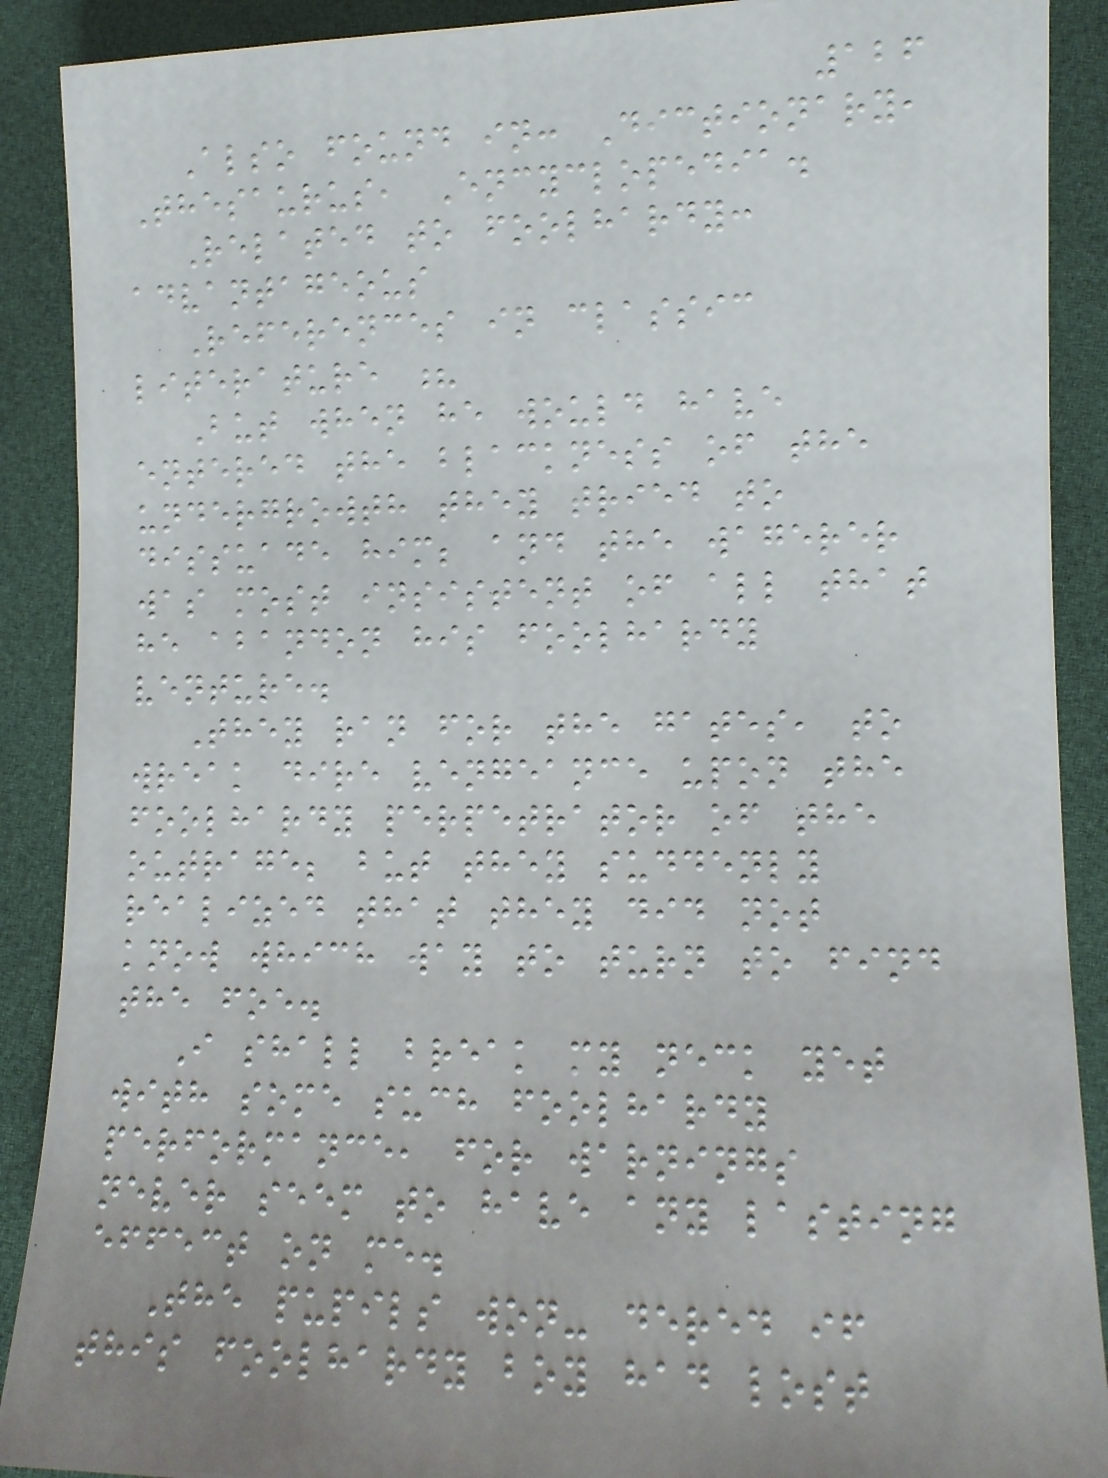126
Also found in: Dictionary,
Thesaurus, Encyclopedia.
Related to foolhardy:
advantageous
References in classic
literature ?
But when he would have
entered the blackness of the
undergrowth they tried to
dissuade him; and the wagerer
was most insistent of all that
he abandon his foolhardy
venture.
They ran for the gates, to
wreak dire vengeance upon the
foolhardy perpetrator of the
outrage; but they suddenly
realized that they did not
know which way to turn to find
the foe.
I shall break my neck yet
with some such foolhardy
performance, for warnings
never seem to have any lasting
effect on me.
The pupils won- dered if
this foolhardy boy had lost
